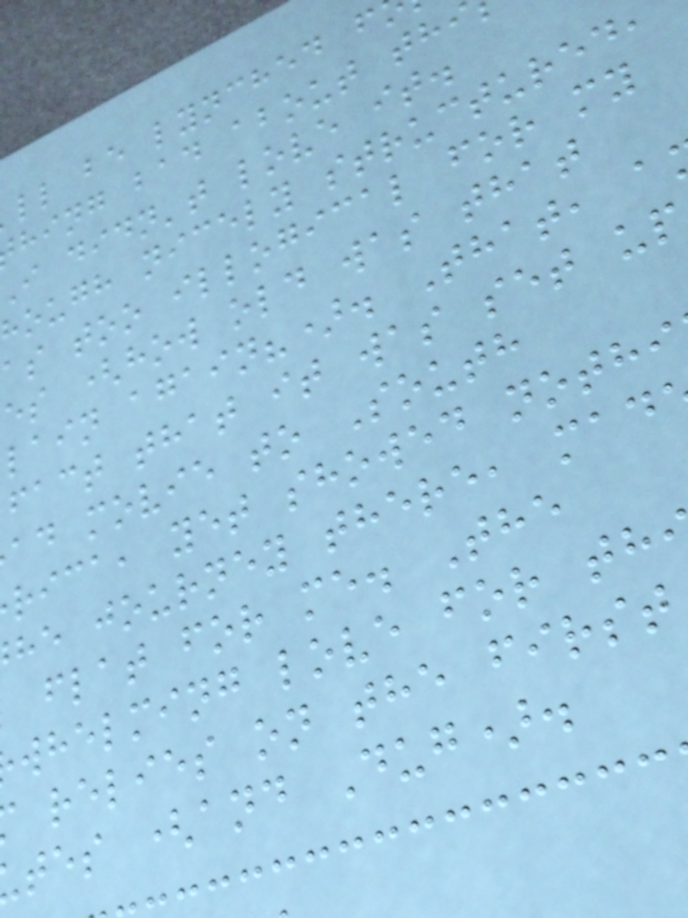ll be lynched f
hing bad about thi
i didn't love it.
hough nicely structured,
as too illogical for my
es (how old was that
lain again?). That, a
fact that it was set up
ad movie to South
rica, yet showed nothi
he journey there, mad
flat for me. The
whelming love for th
relies on the first
tes (and Dug).
